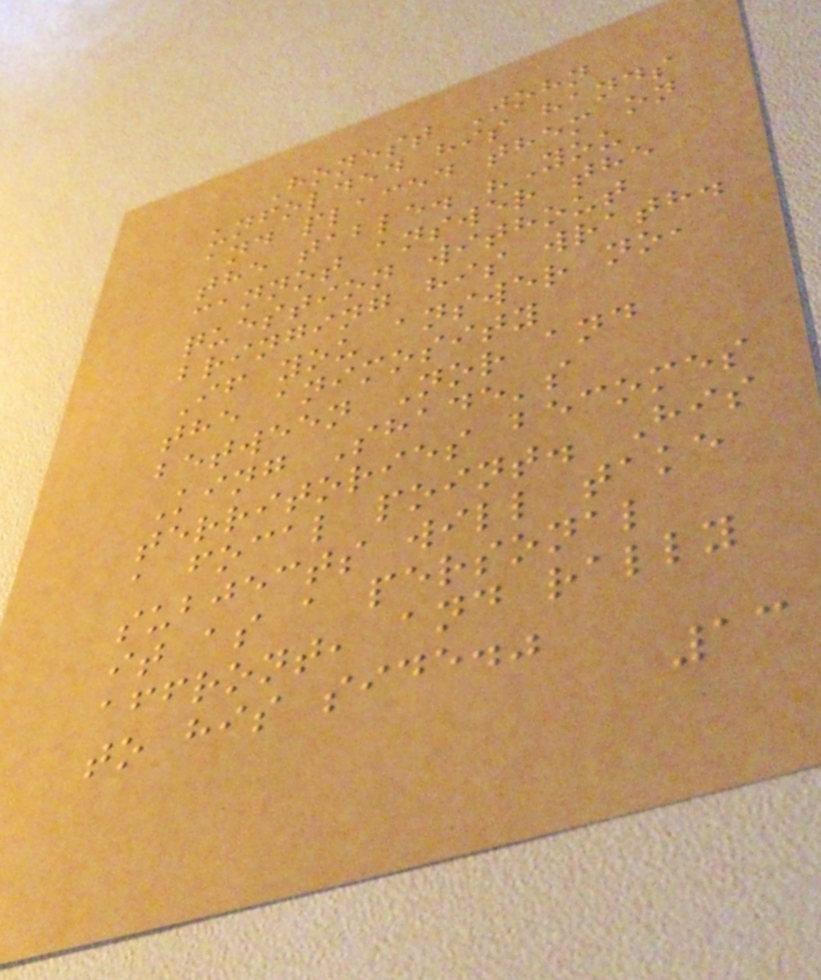Honest John
unfolded his hands
and placed them on
the table. "You
cannot answer the
question without
bringing his wrath.
If you answer no,
the animosity
between Nor and
King Shade's
territories becomes
a focal point. His
subjects will take
it as a personal
affront, and rally
to his side."
13
